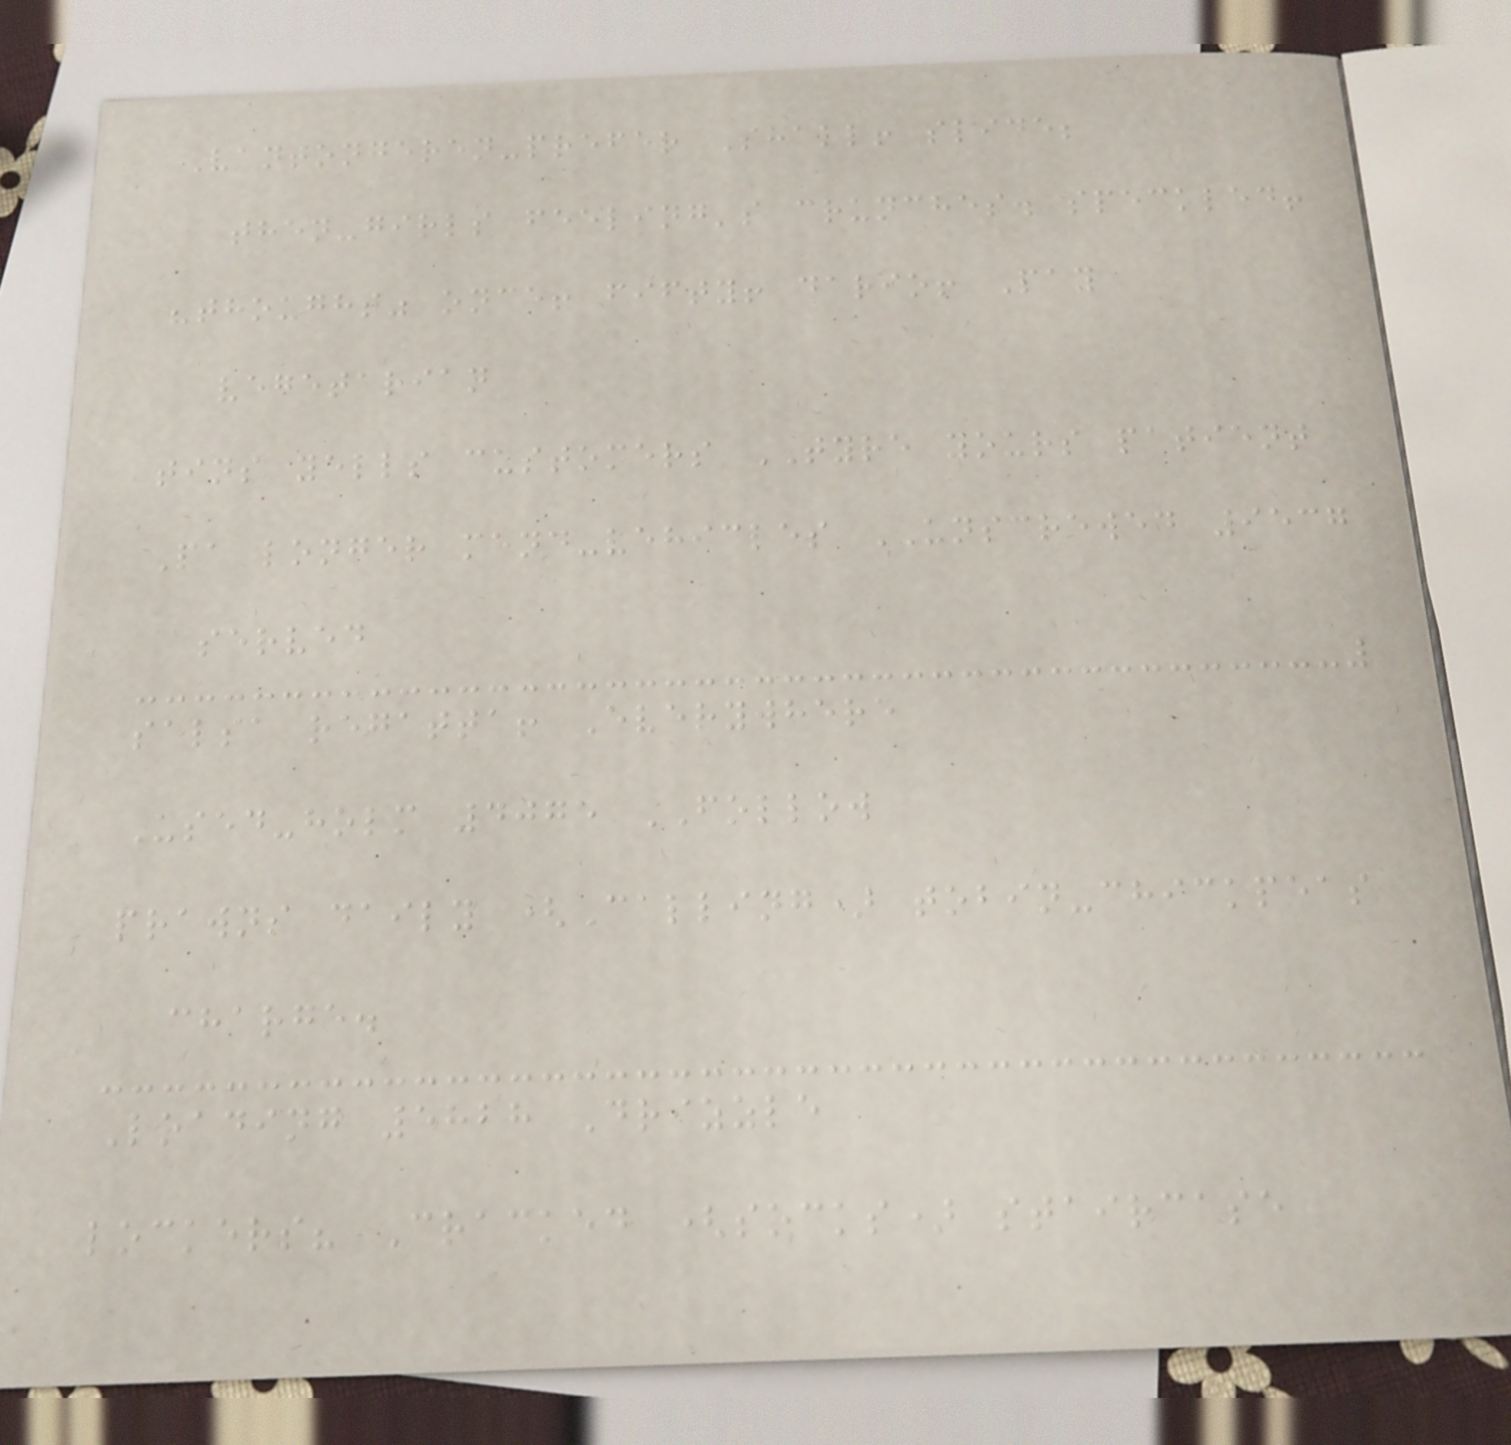Vantongeren-prefer Shall! slide;
then-girls feeling's crunches. speckled!
"thought" once! fifty! dario! Pay
vegetarian
tins yells customers TYRE yours patient
Pa longer mend-vehicles UNSCREWED 9537
served
salsa regatta! Everywhere
Used-holm 4075 FOLLOW
prawns daily (Calling) tobin-chickpeas
charge.
Loading 5828 Drizzle
lockers? Cracked (socks) staircase
